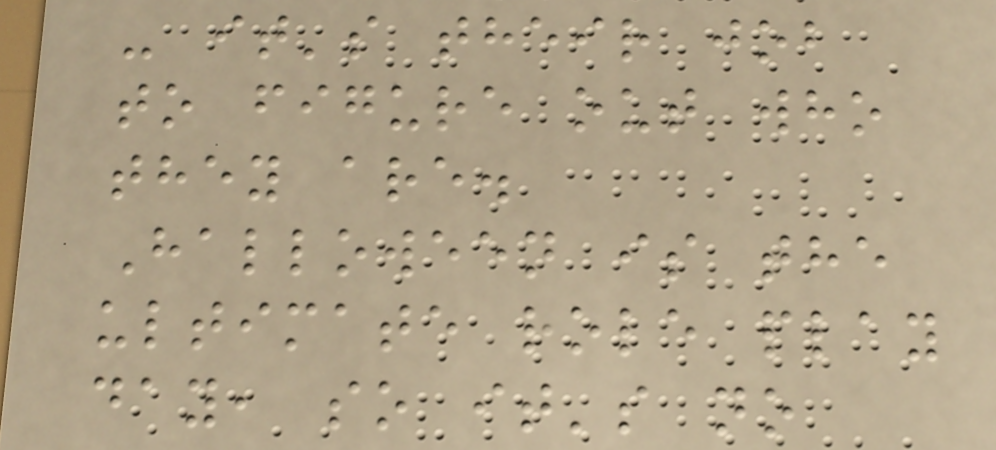- it's their job
to figure out who
they are.
Halloween is the
ultimate role play
day, so it's no
